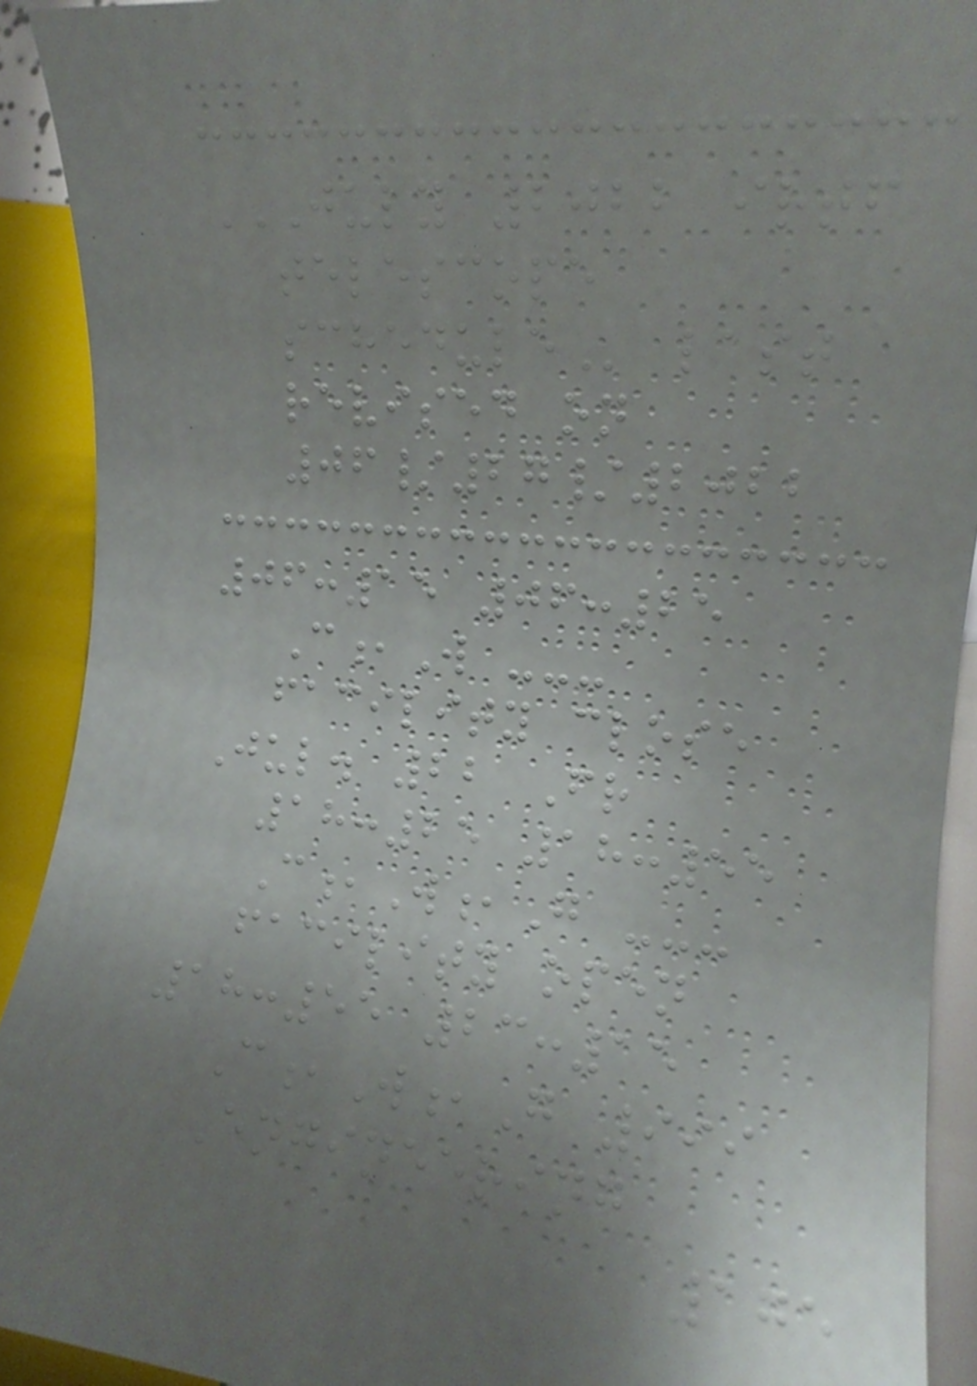JULY 2022 IRTF
TELESCOPE
SCHEDULE last
revised on
06/27/2022
06:15 06:25
C,W ---
facility close
Jul. 22 Fr
18:25 18:55
C,W,G ---
facility open
18:55 23:15
C,W,G 999
Engineering
175
